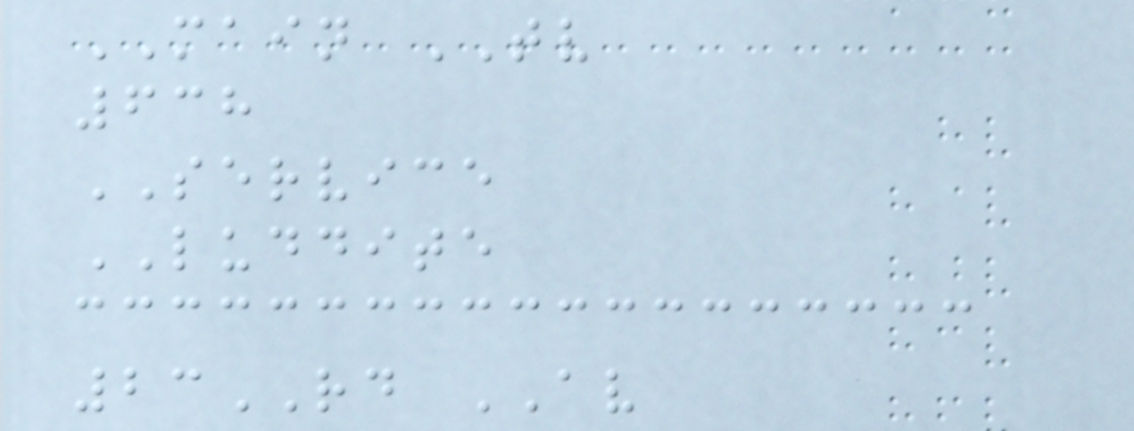MAIN TV
638
SERVICE
LUDDITE
23RD AV
